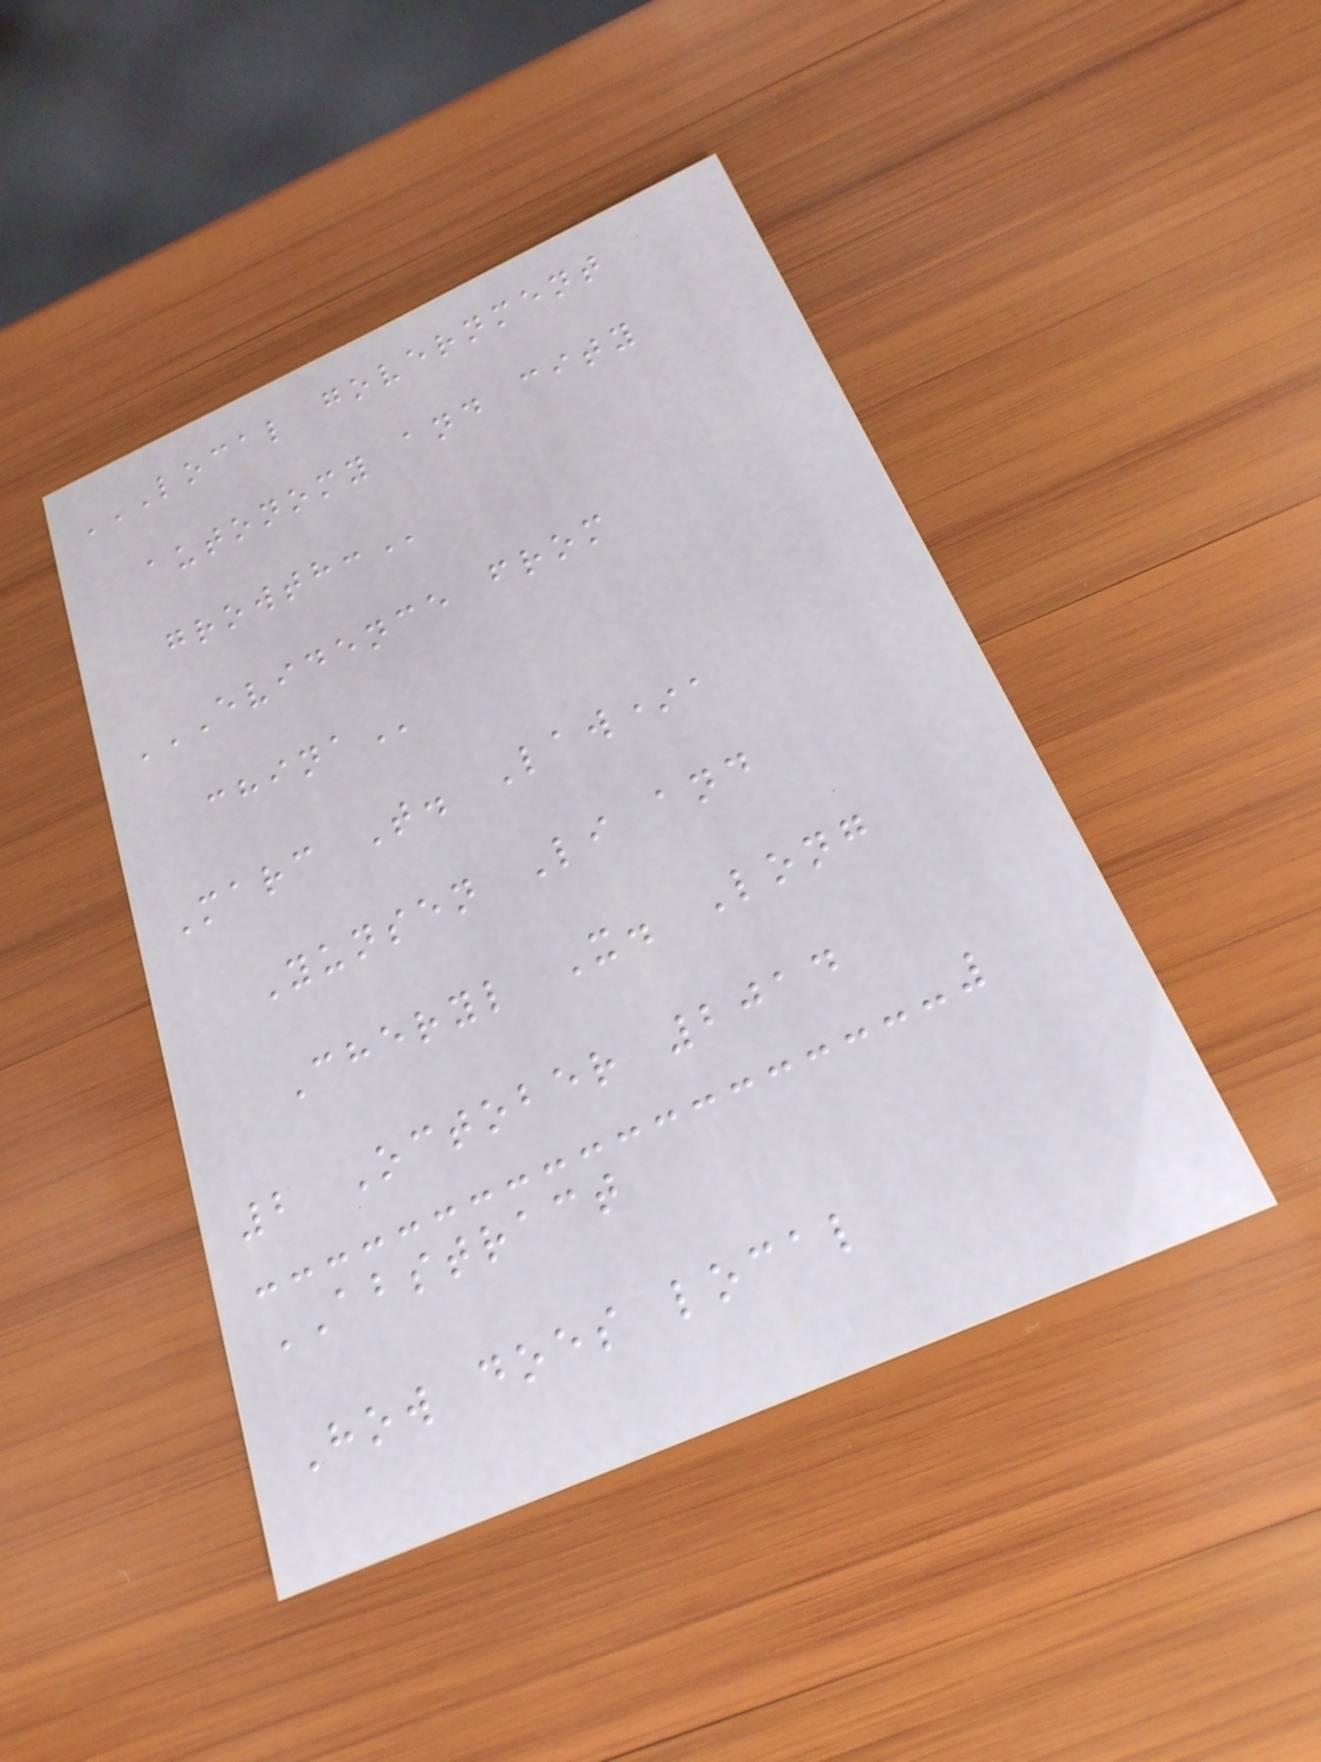LOCAL GOVERNMENT
AUTONOMY AND CITY
GROWTH:
EVIDENCE FROM
CHINA
Marc T. Law*,
Yunsen Li and
Cheryl X. Long
2 October 2014
ABSTRACT
How does local
